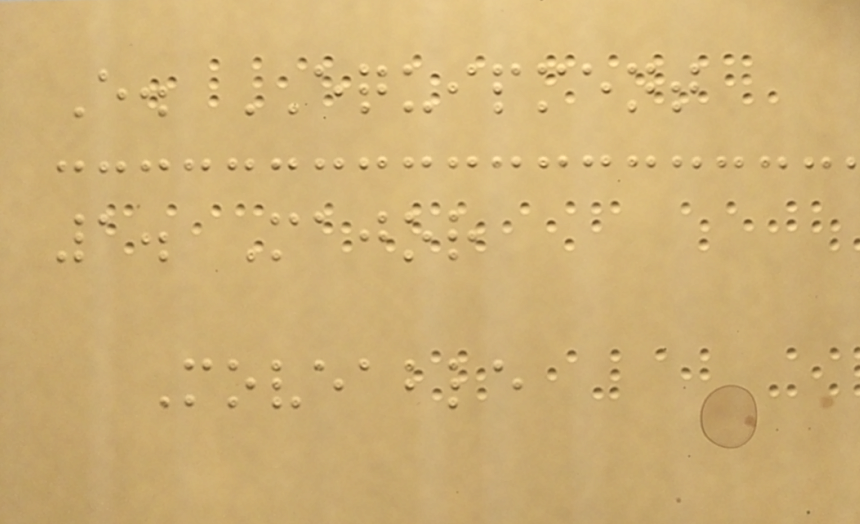E. EQUIPMENT
1. Major
Moveable
